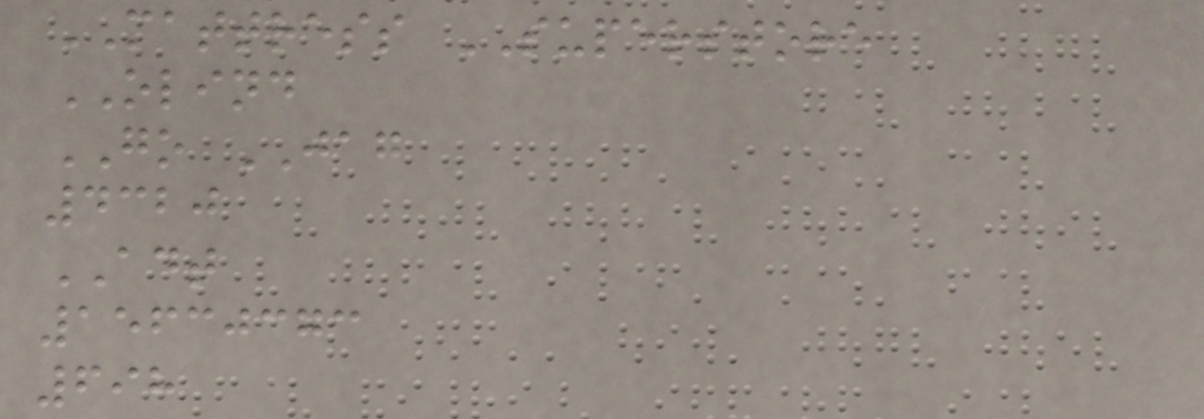MATTRESS SUPERSTORE
OLIND
GO JAG
4320
ADT
15630373
698
